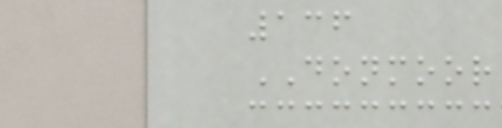136
DONMOOR
